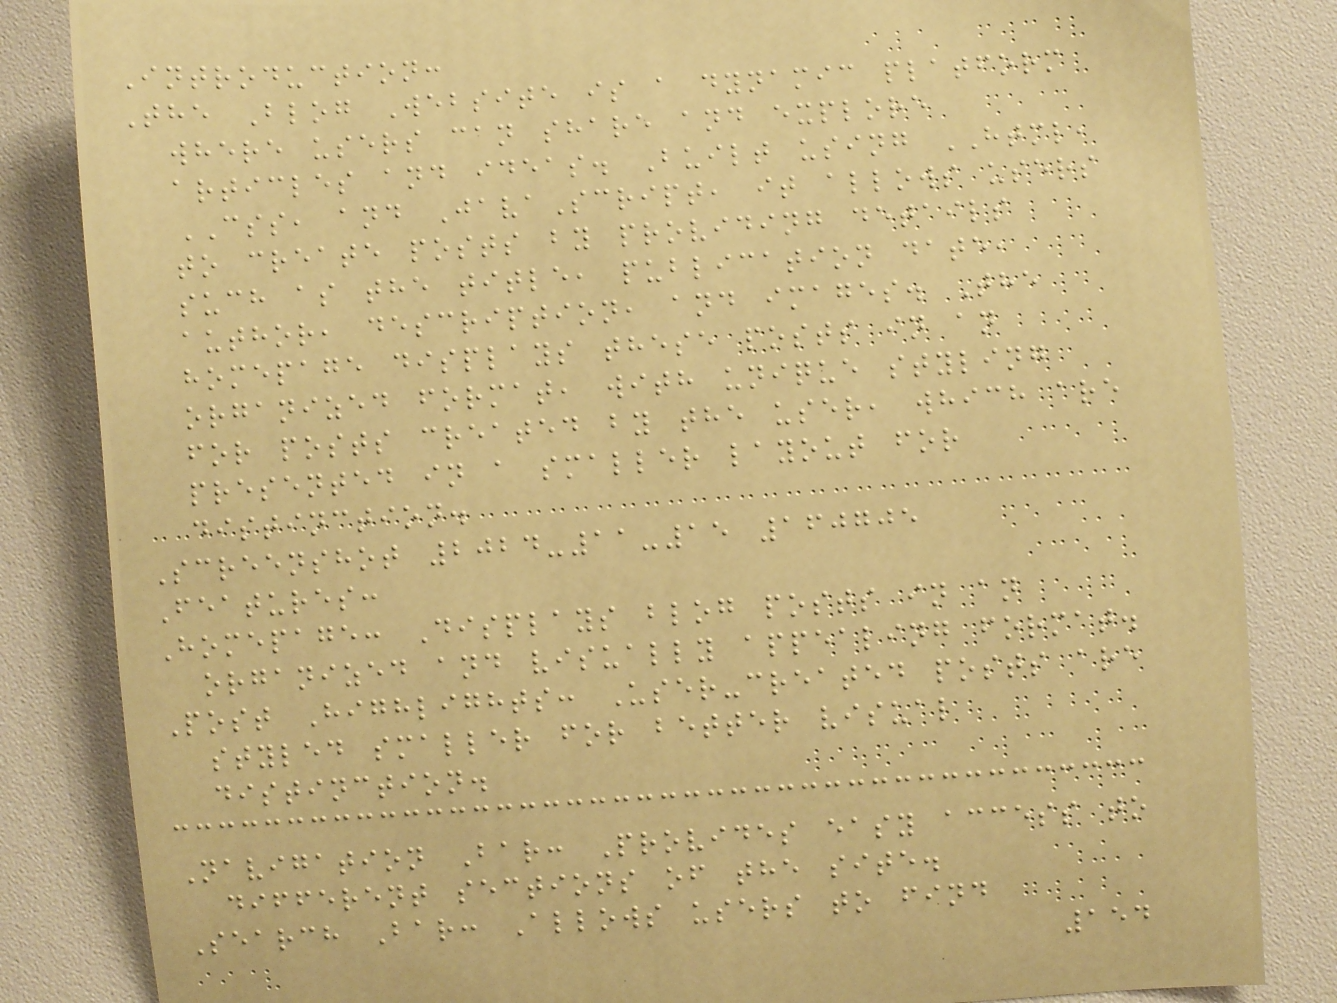Introduction:
The Blog Website is a dynamic platform
where users can share and explore
articles and ideas. Built using HTML,
CSS, and JavaScript, it allows users
to create posts by providing details
such as the title, publication date,
author, description, and images. The
homepage displays these posts in an
organized format, with unique styling
for posts created by the user, which are
presented in a smaller layout for
distinction.
Screenshot 2024-11-15 160705
Features:
Homepage: Displays blog posts in an
organized and visually appealing format.
Post Highlights: User-created posts are
styled smaller for better visual
distinction.
Navigation Bar: Provides easy access to
different sections of the site.
Search Bar: Allows users to find
154
